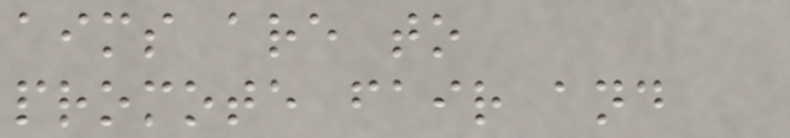aims are to
promote fair and
